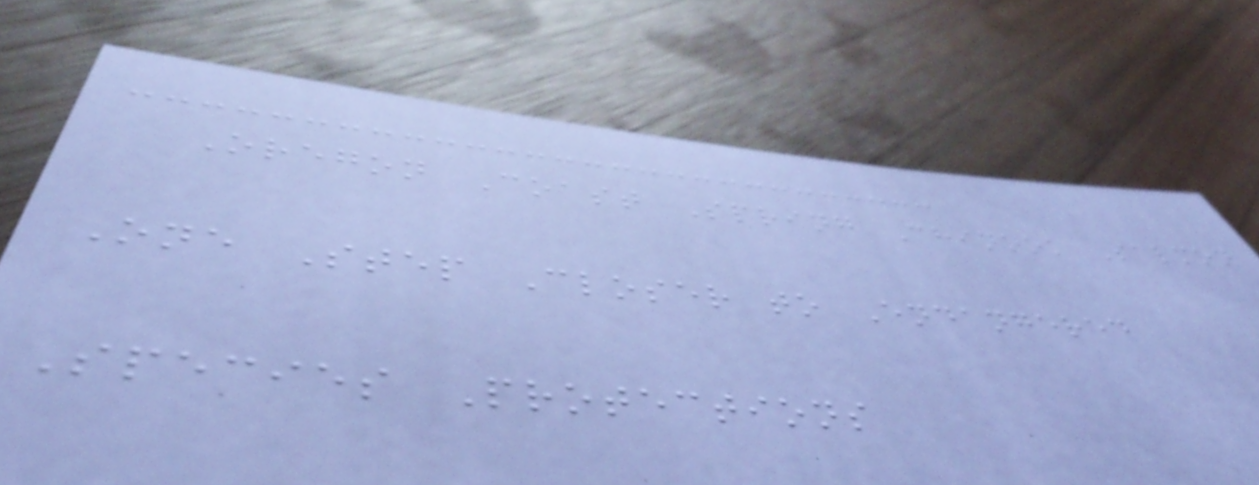Oregon Coast Spring Chinook Salmon
One Step Closer to Endangered
Species Protections
